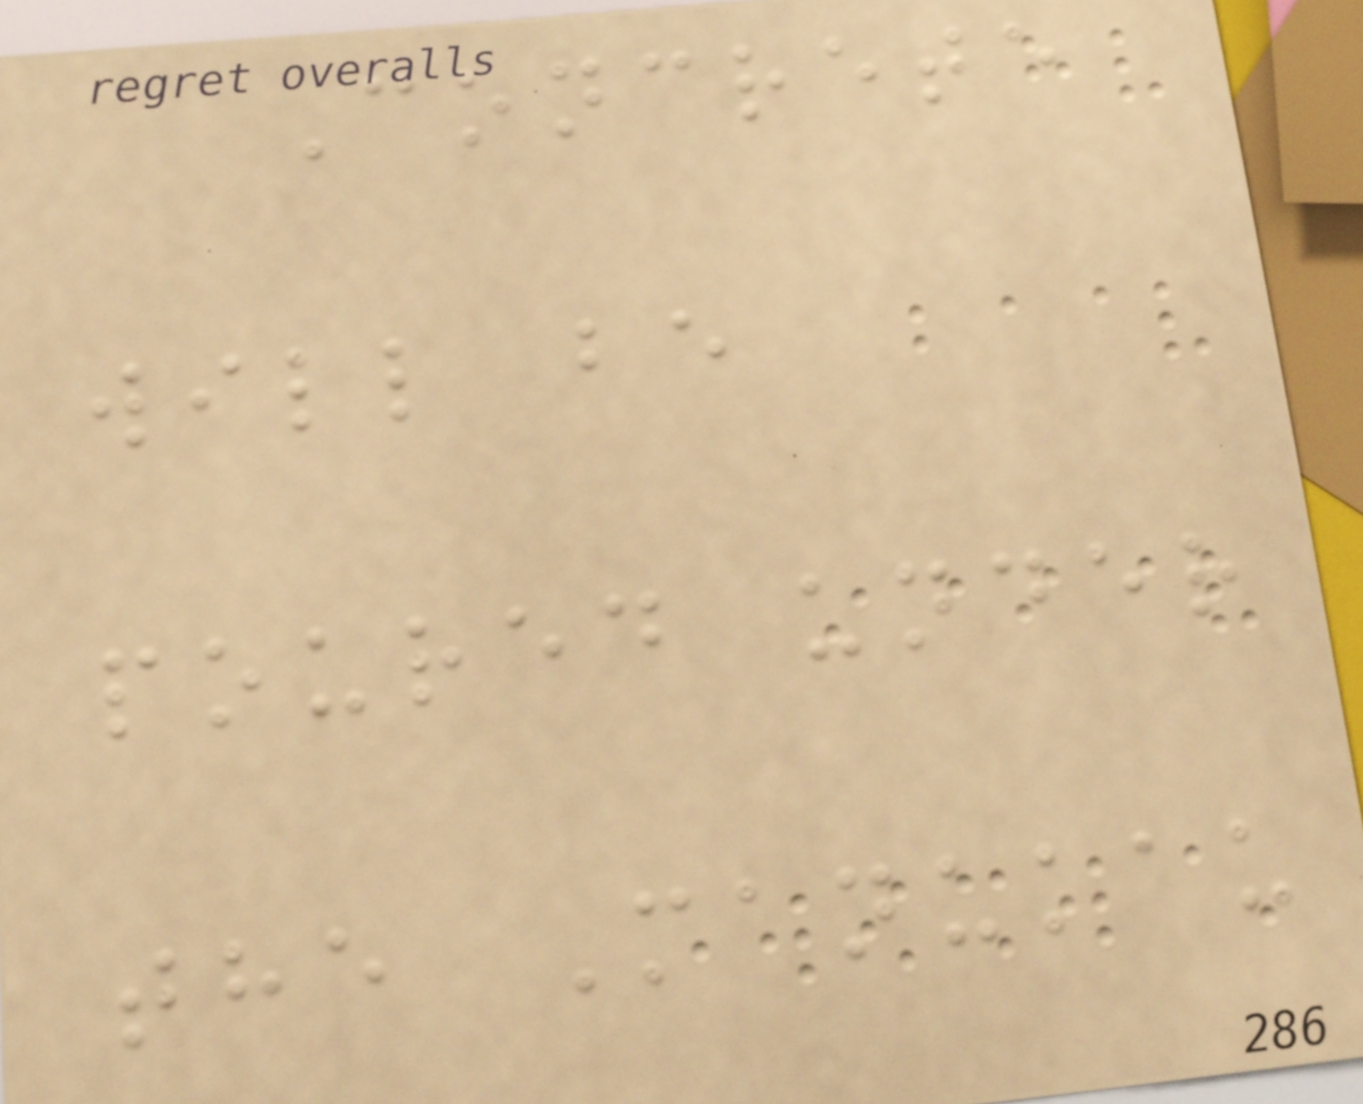Concrete
will be
poured under
the Manukau
